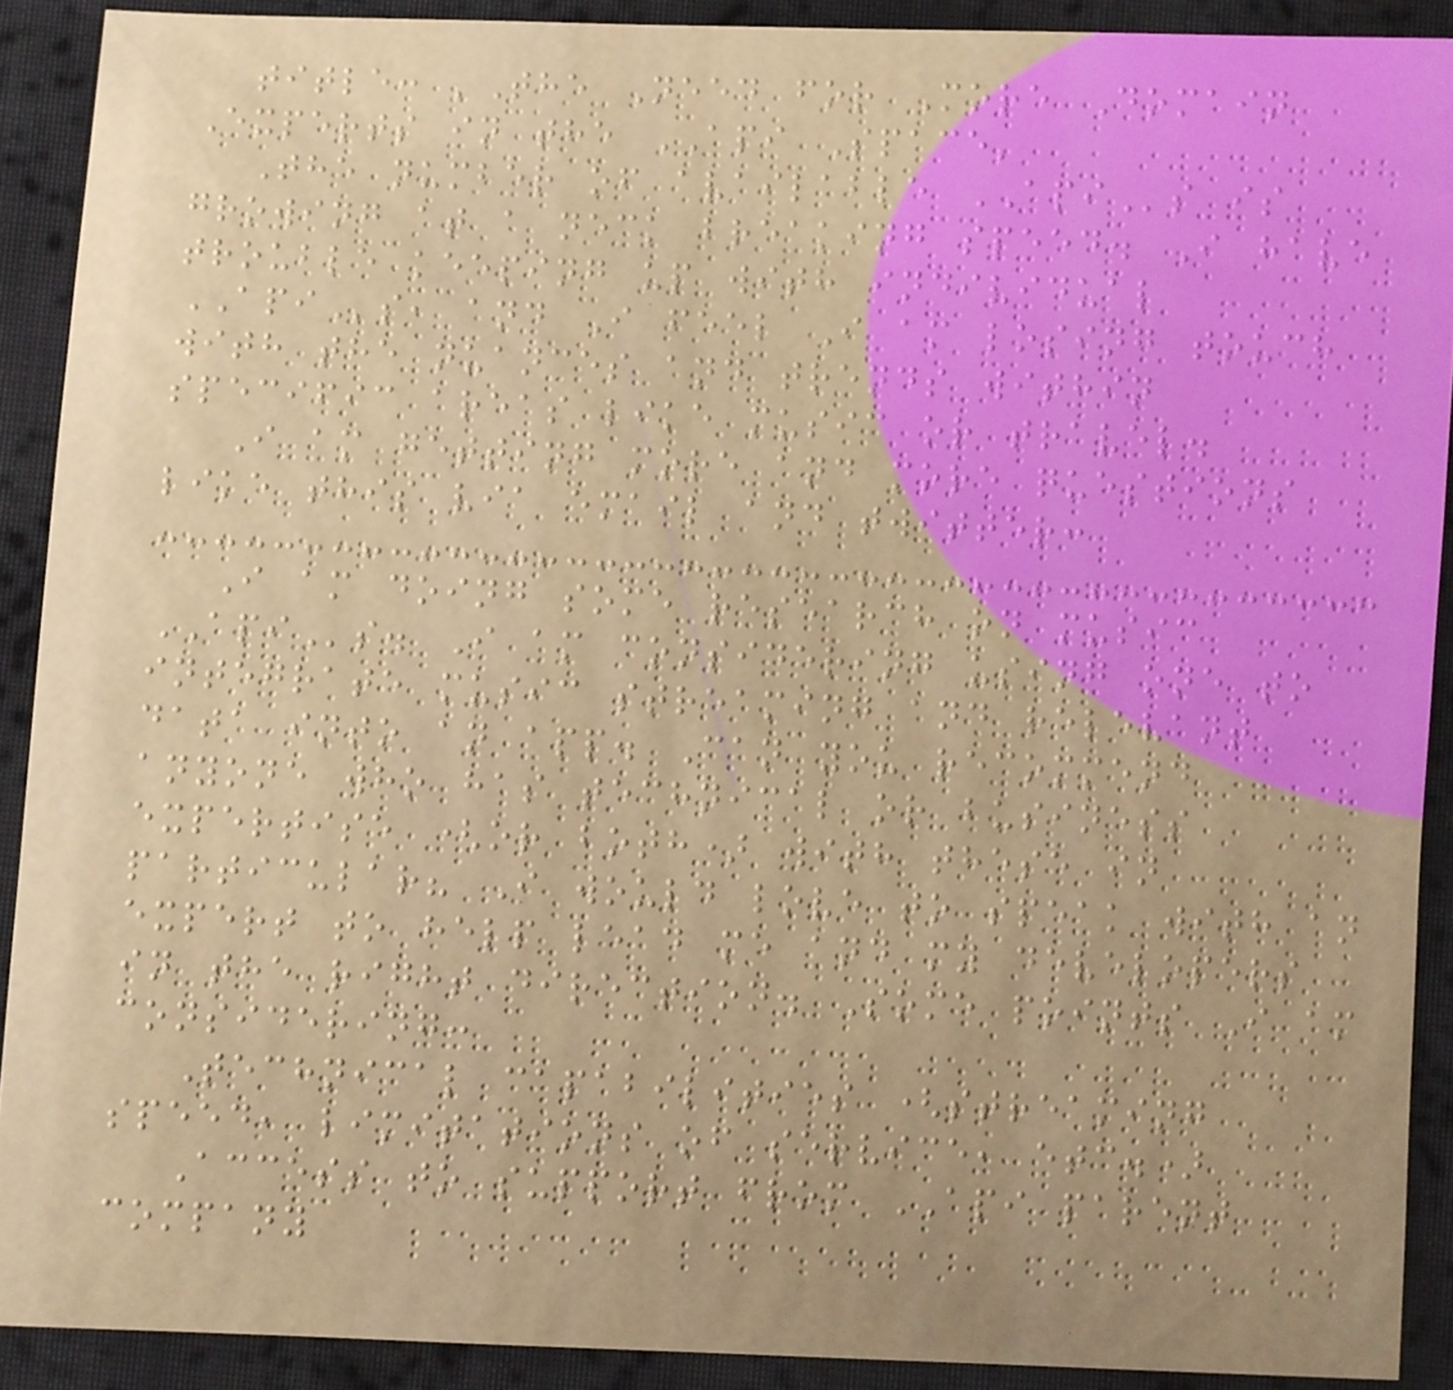title: 'The Need for More Domain
Experts in the API Space'
The number of available APIs is
growing at a neck breaking speed. I have
trouble keeping up with individual
APIs, and I feel I am losing touch
with the nuances and trends within
specific areas like music or travel.
I am getting more and more questions
like this via email and twitter:
I am doing some research on music
APIs. I am considering using one to
integrate music streaming and relevant
data into an app. Can you recommend
anyone who has technical or business
expertise (or both) with these in
particular? I would love to speak with an
expert to help lead me and my developers
in the right direction. Some points I am
considering:
Technical capabilities (streaming
speed, limitations of service, etc.)
Access to support from API parent
company
